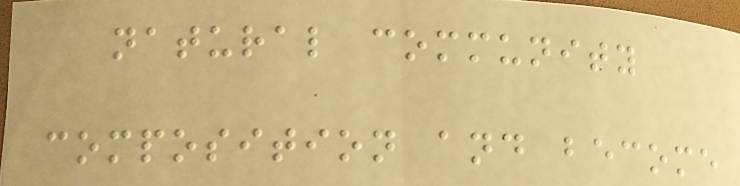natural community
composition and become
